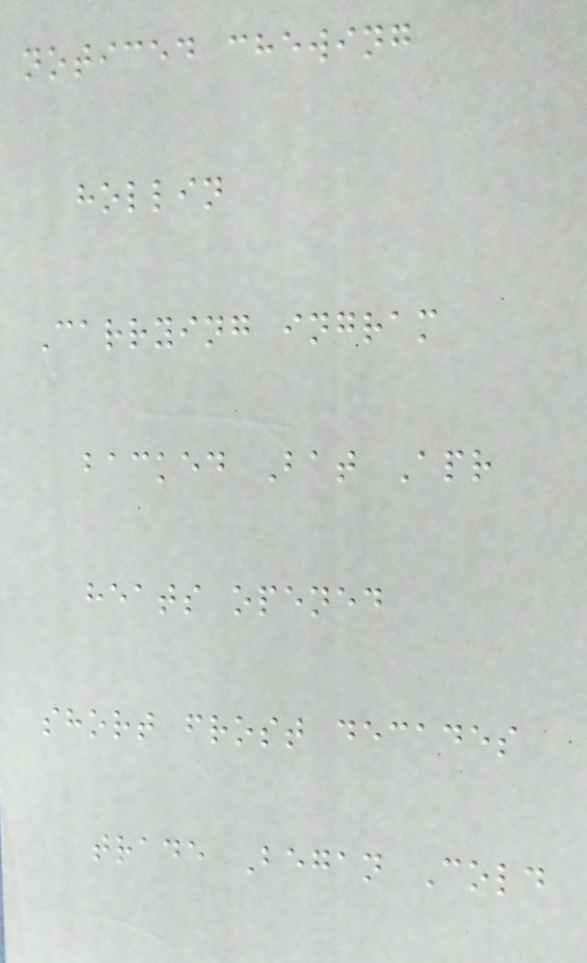noticed chewing
hollin
Carrying ingram
backed Bat Apr
heats opened
short frost decades
trade Began Cold
